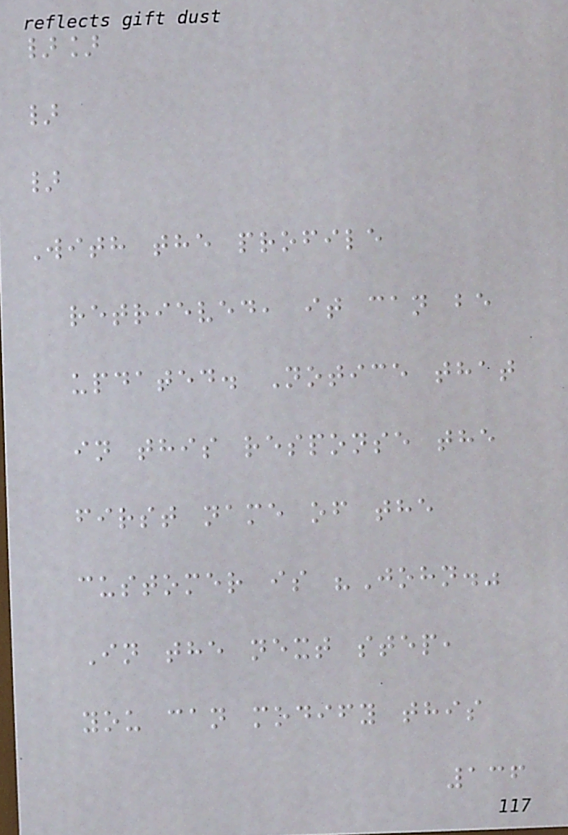}]
}
}
With the profile
retrieved, it can be
updated. Notice that
in this response the
first name of the
customer is "John."
In the next step,
you can modify this
136
